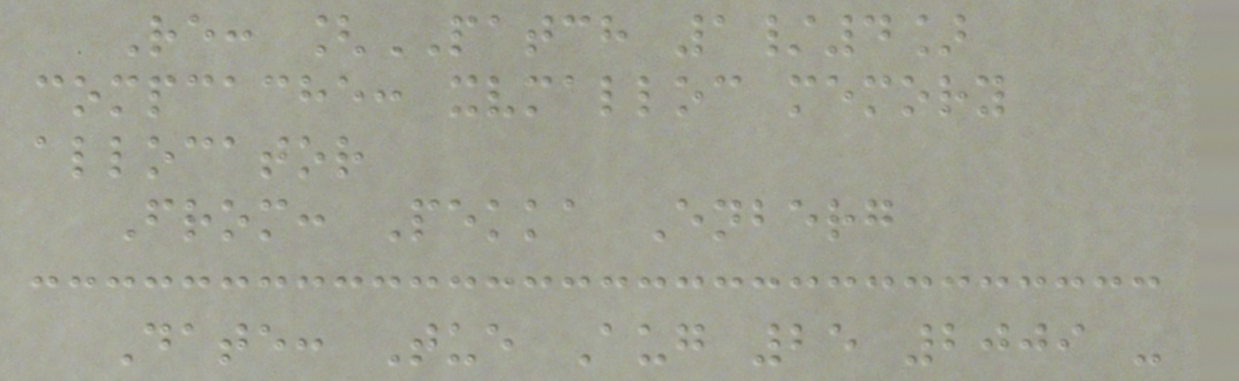Re: [PATCH 1/4]
compcache: xvmalloc memory
allocator
From: Pekka Enberg
Date: Tue Aug 25 2009 -
